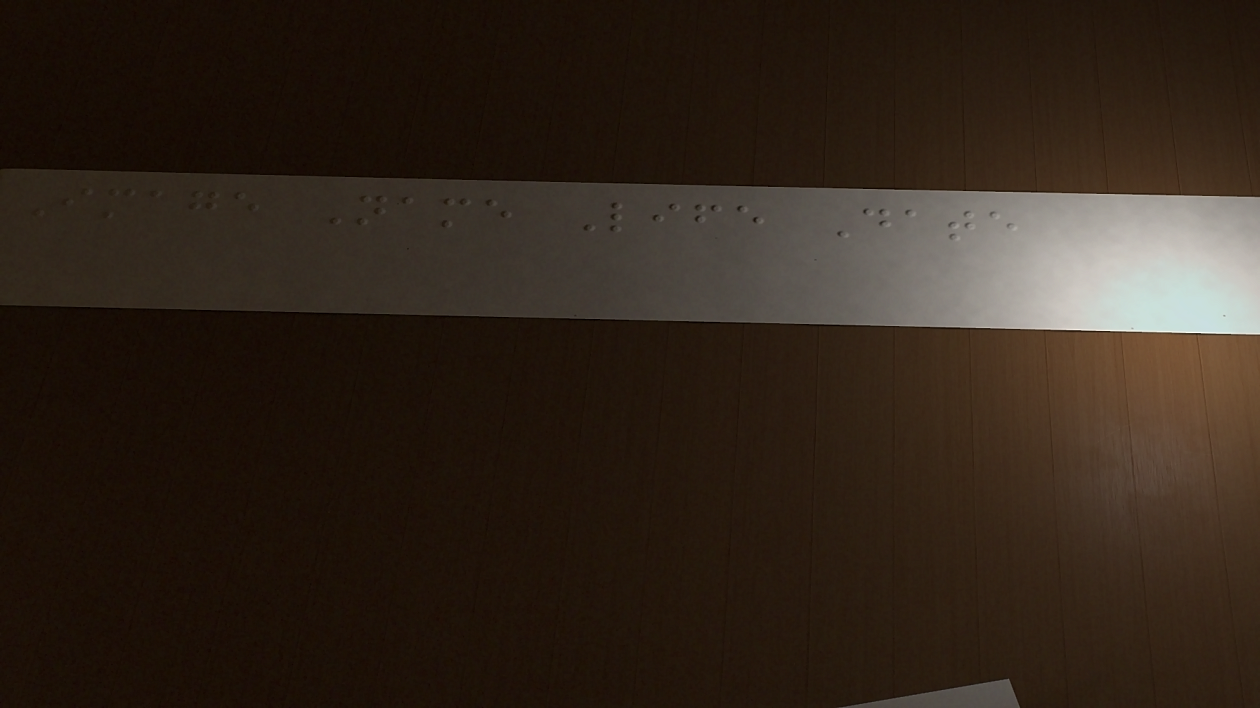Image Name Life Date
